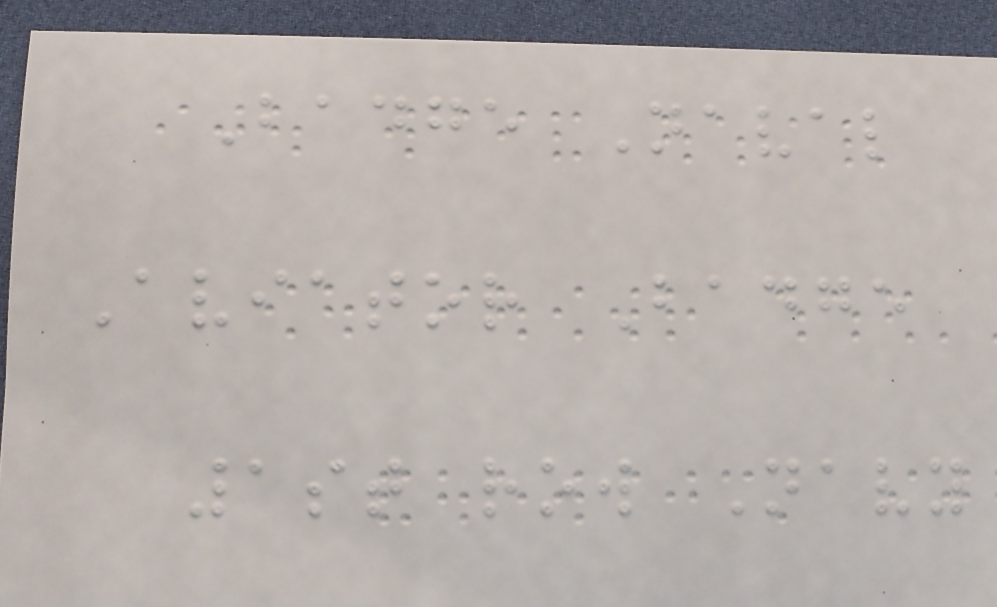Badge Naval
Aviator Badge
1st row Navy
